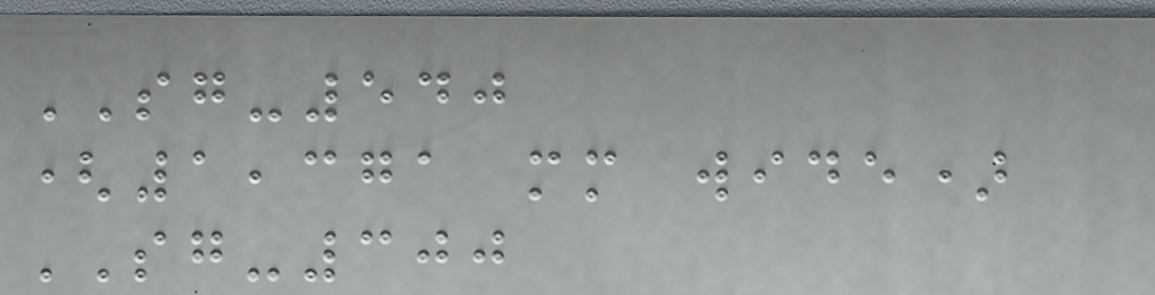SG-540
(1,371 mm wide)
SG-300
